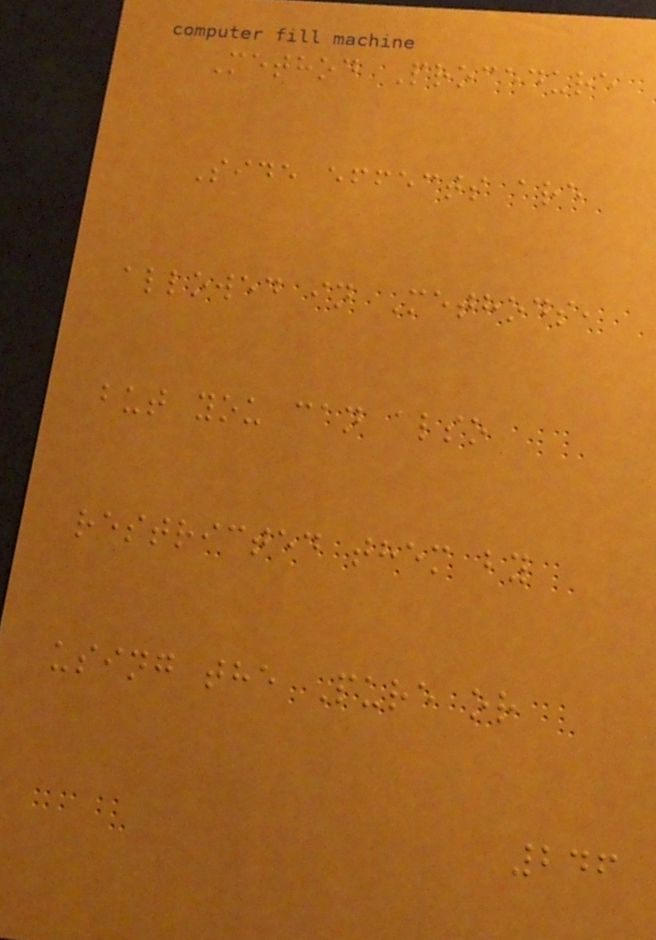Method Procedure
Side effects are
allowed in Methods,
but you can also
restricted them by
using the Pure or
246
